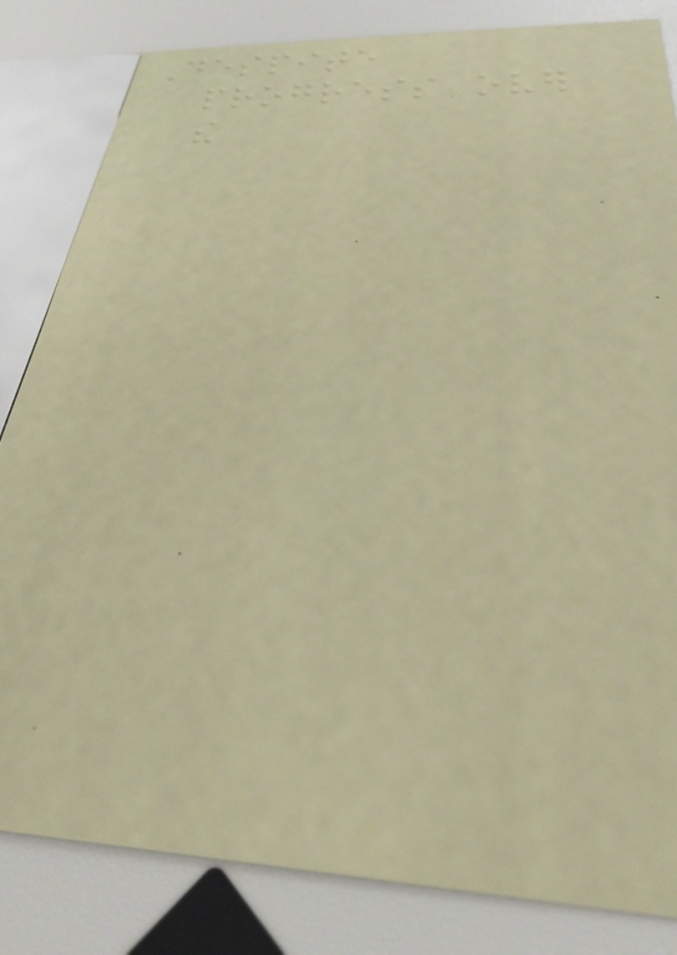Despite
progress over
the
